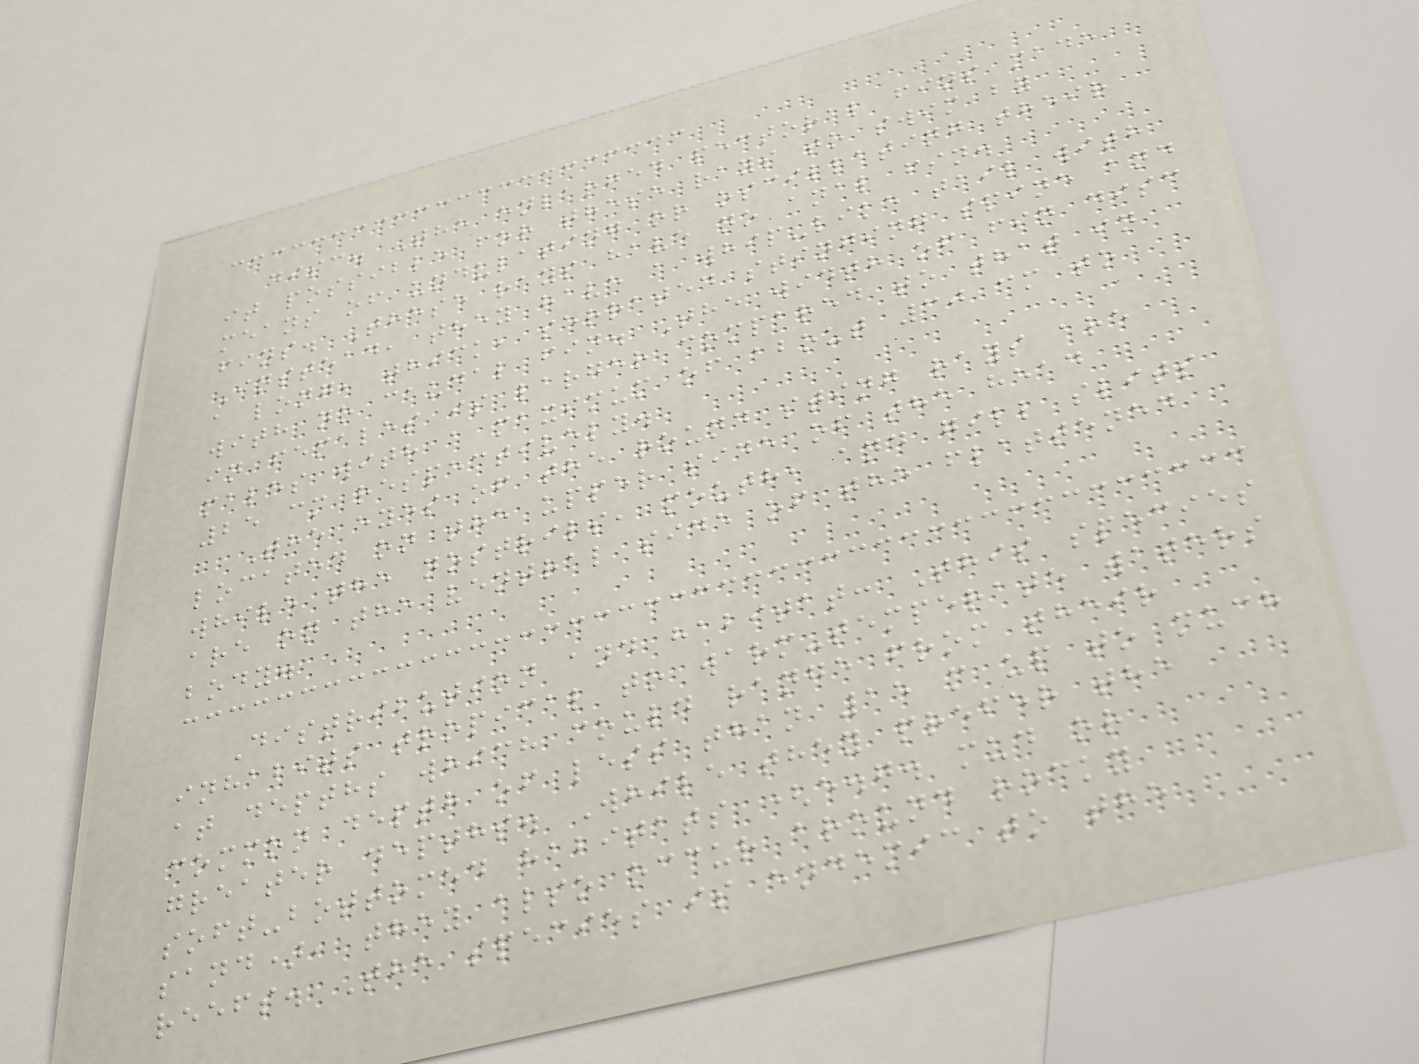disc. The enlarged pectoral fins made
it possible for these rays to swim by
means of undulating or oscillating their
fins. These rays have no anal fin.
Instead, they have a whip-like tail with
a long, thick, serrated stinging spine and
with no caudal fin. The width of fin disc
in females is larger compared to that in
males with a maximum of about 30 cm to
25 cm respectively.
The eyes of the round sting rays are
located on the upper side of the head
while the nostrils, mouth, and gill slits
are on the ventral side of the flattened
body.
Distribution and habitat: This species
inhabits tropical to warm-temperate waters
at depths which could range from their
common depth of less than 15 m up to much
greater depths. While they prefer the
soft-bottomed habitats (e.g. mud or
sand), they also occur around rocky
reefs. The species is endemic to the
